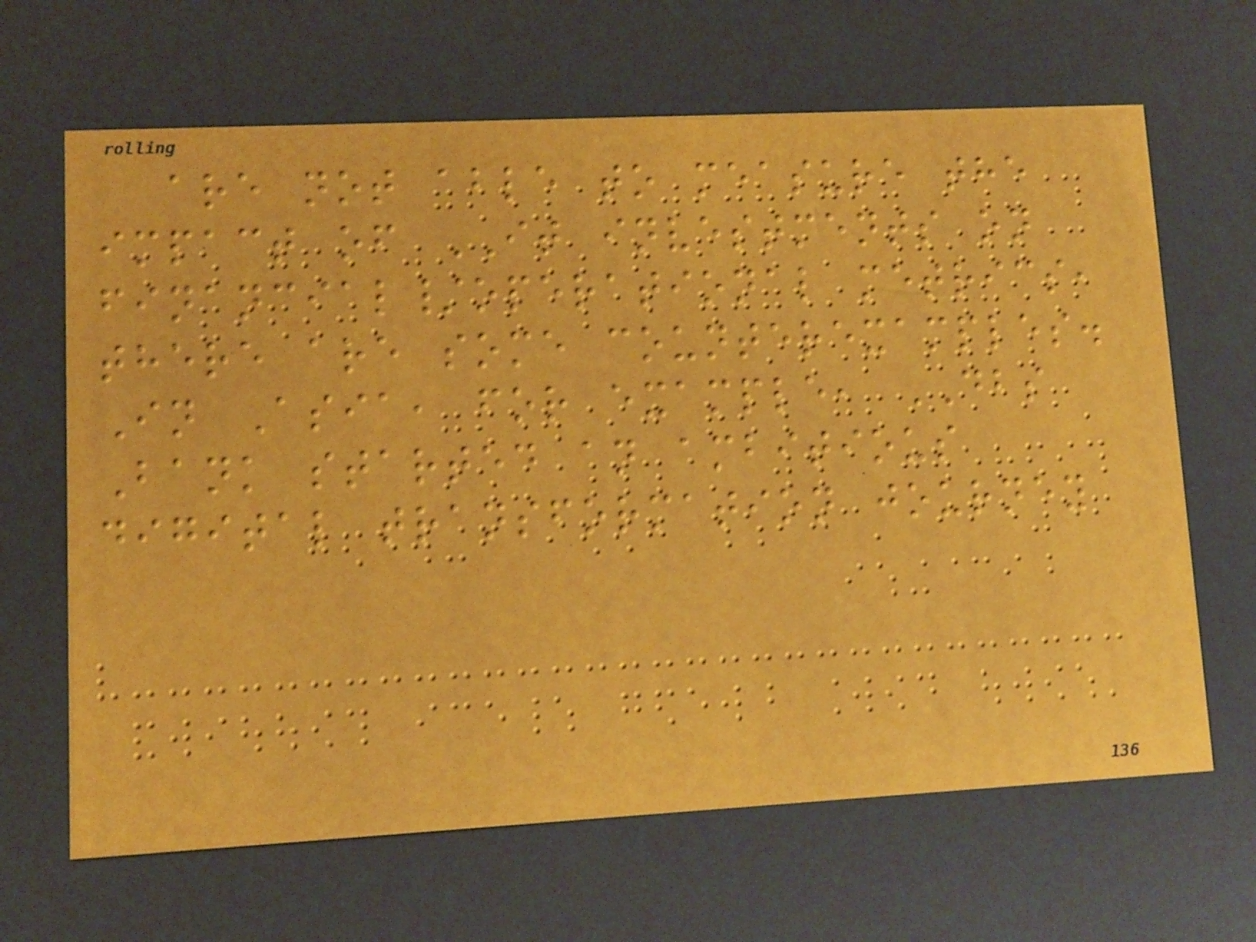are not able to measure the
impact of IT investments on
financial/operational metrics,
there are some counterexamples.
In Asia, for example, DBS
Bank started an ambitious
digital transformation journey
